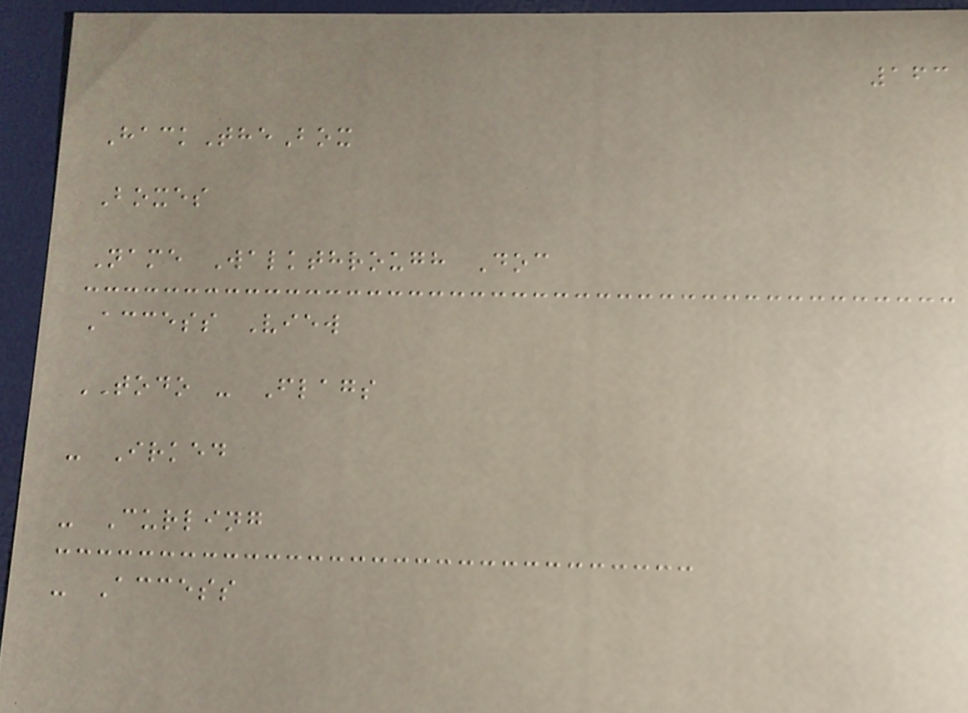163
HackTheBox
Boxes
Name Walkthrough Doc
Access View
TODO - Flags
- Irked
- Curling
- Access
